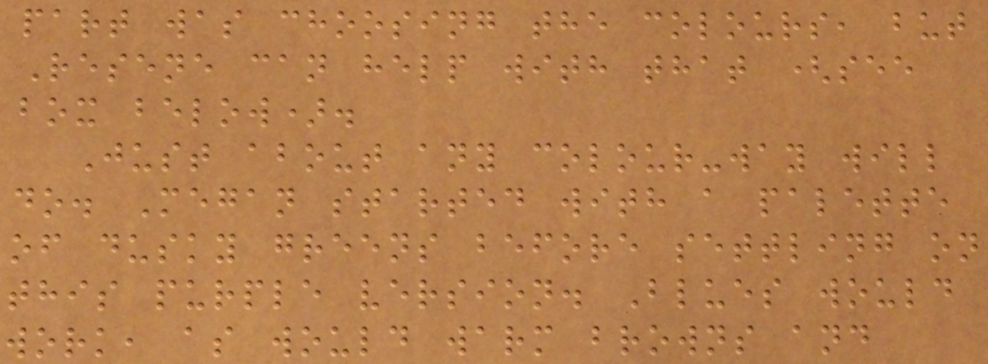part was choosing the colours, but
Resene can help with that (see
box below).
Just about any colour-way will
do. Megan started with a palette
of dusky greens before settling on
this purple version. Blues would
work, as would warm browns and
